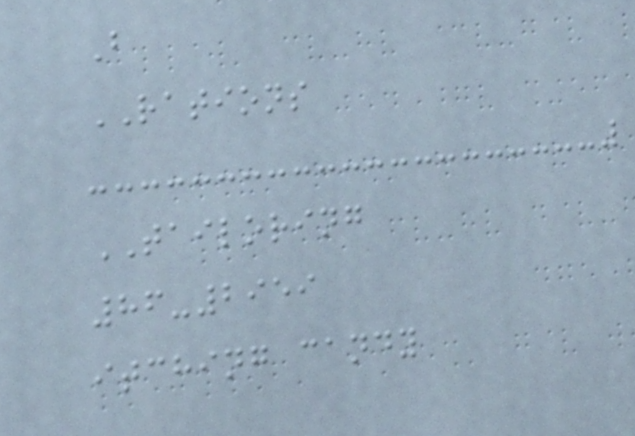B
RATIONS
TAILORING
86-2959
itching candy
